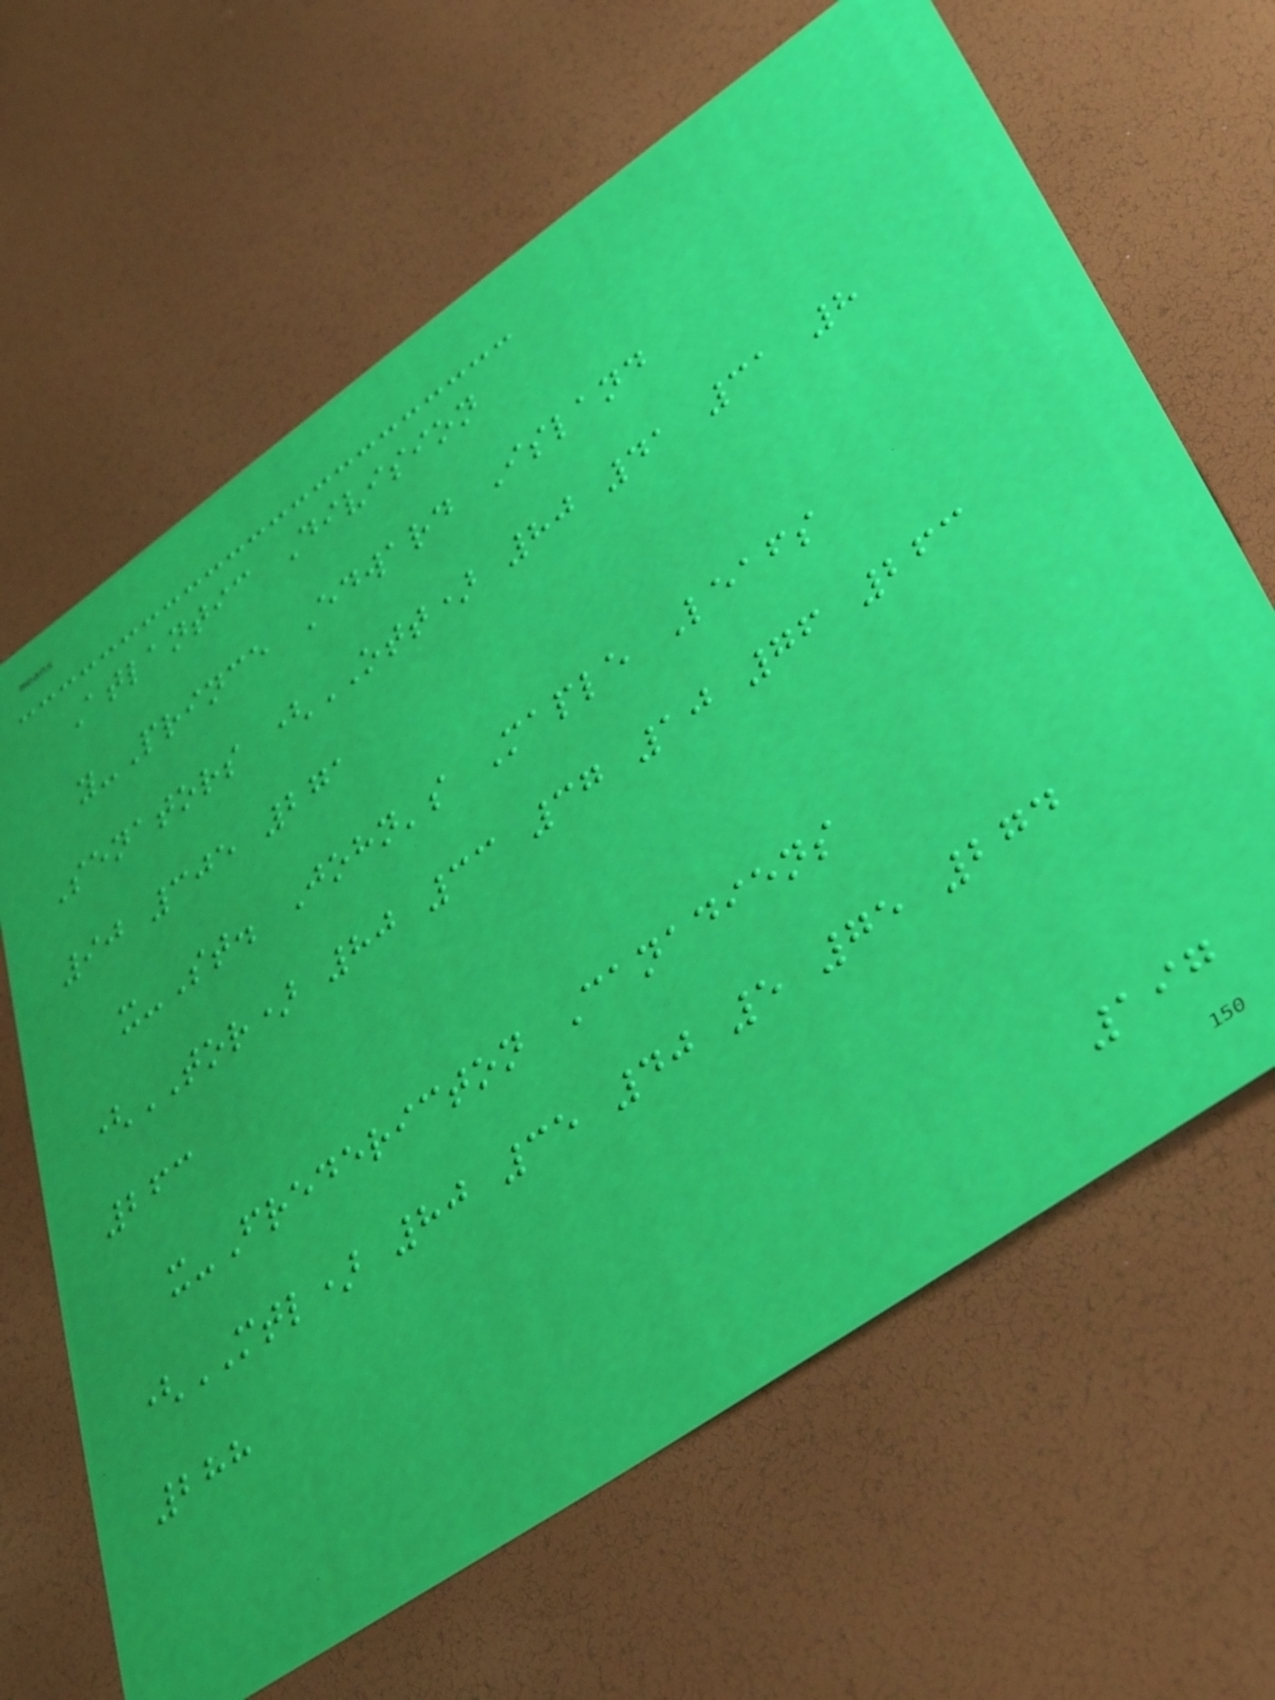Atlantic Division
y-Prince Edward Island
Senators (OTT) 80 41 31 8
90 305 271
x-St. John's Maple Leafs
(TOR) 80 33 37 10 76 263
263
x-Fredericton Canadiens
(MTL) 80 35 40 5 75 274
288
197
